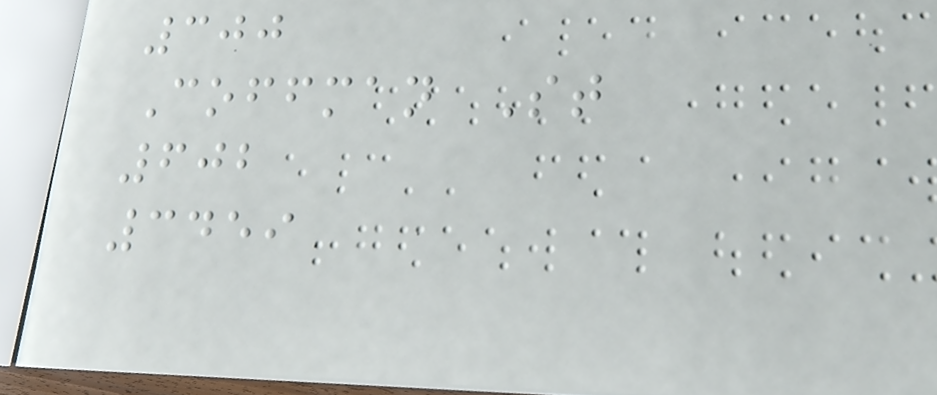300
Coffman St
602
3459
